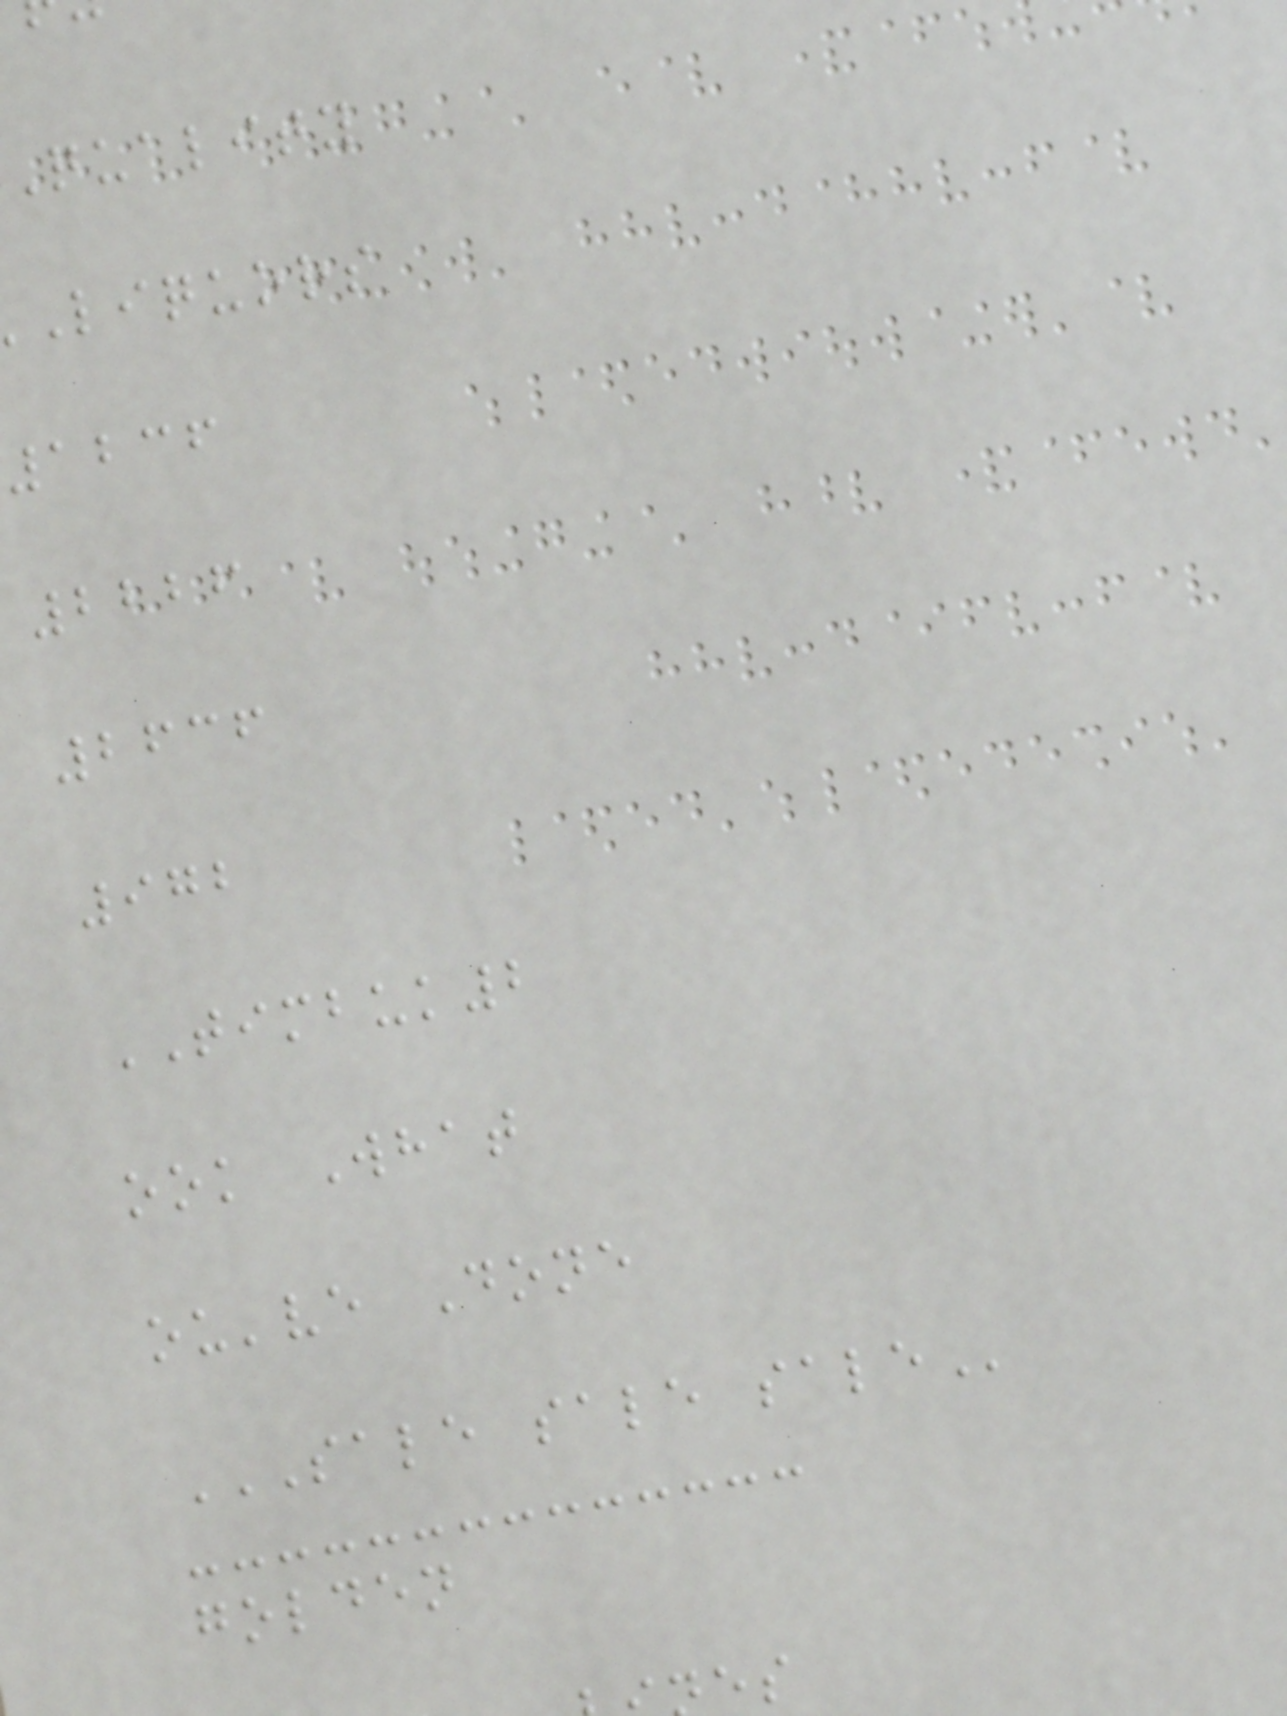quality
liquors
1236
2226
2636
972
TIMBUK2
ook What
ou've Done
SALE SALE SALE
golden
